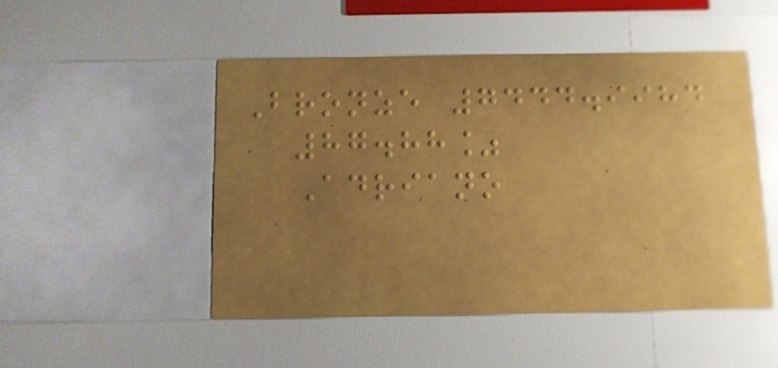Bronze 7444.9984
87.88%
Adriano
